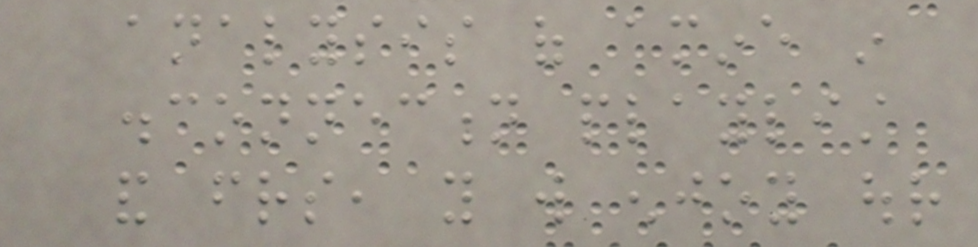analysis of amine in
disconnection playlist
and friends, you will enjoy our
